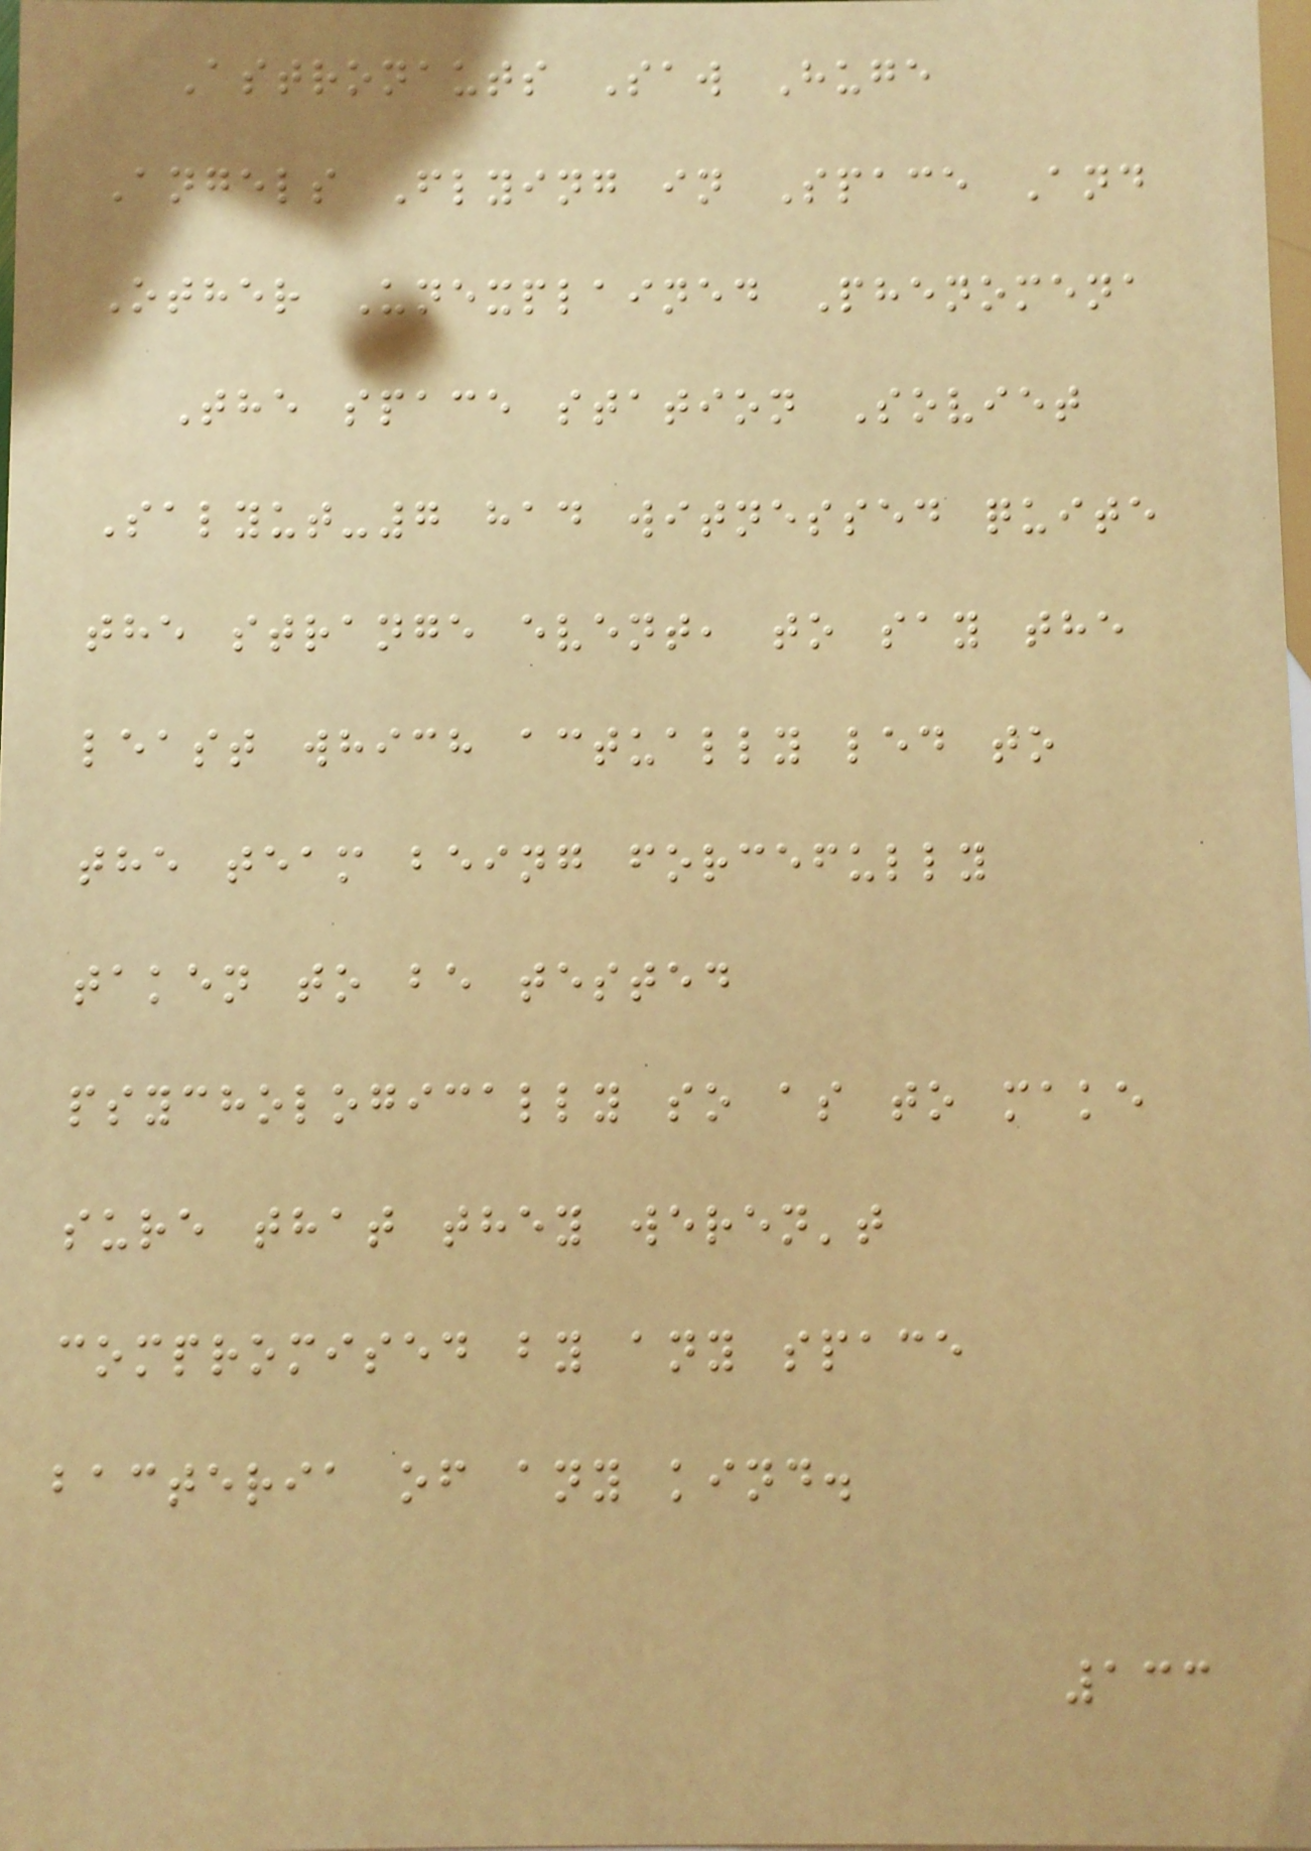Astronauts Saw Huge
Angels Flying in Space And
Other Unexplained Phenomena
The space station Soviet
Salyut-7 had witnessed quite
the strange event, to say the
least which actually led to
the team being forcefully
taken to be tested
psychologically so as to make
sure that they weren't
compromised by any space
bacteria of any kind.
133
